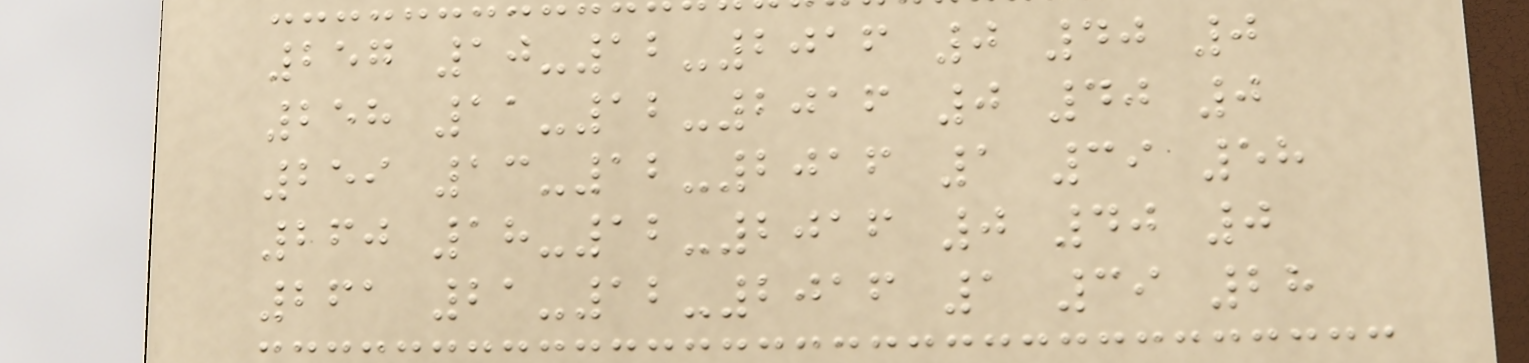257 10-12-2016 0 40 0
258 11-12-2016 0 40 0
259 13-12-2016 1 39 58
260 18-12-2016 0 40 0
261 21-12-2016 1 39 28
